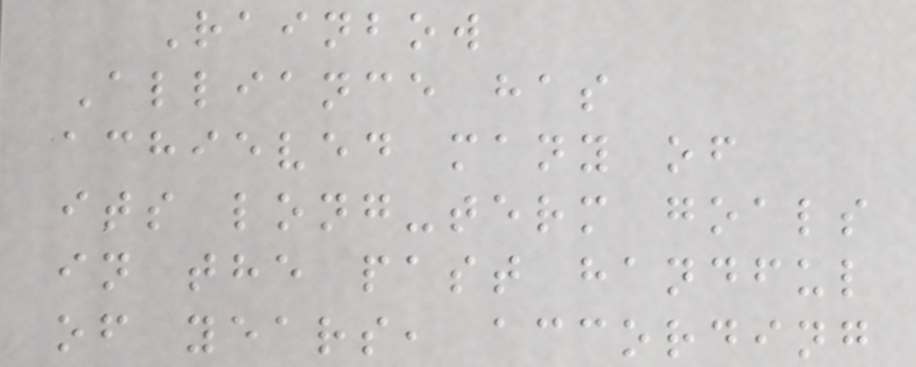Rainbow
Alliance has
achieved many of
its long-term goals
in the past handful
of years, according
